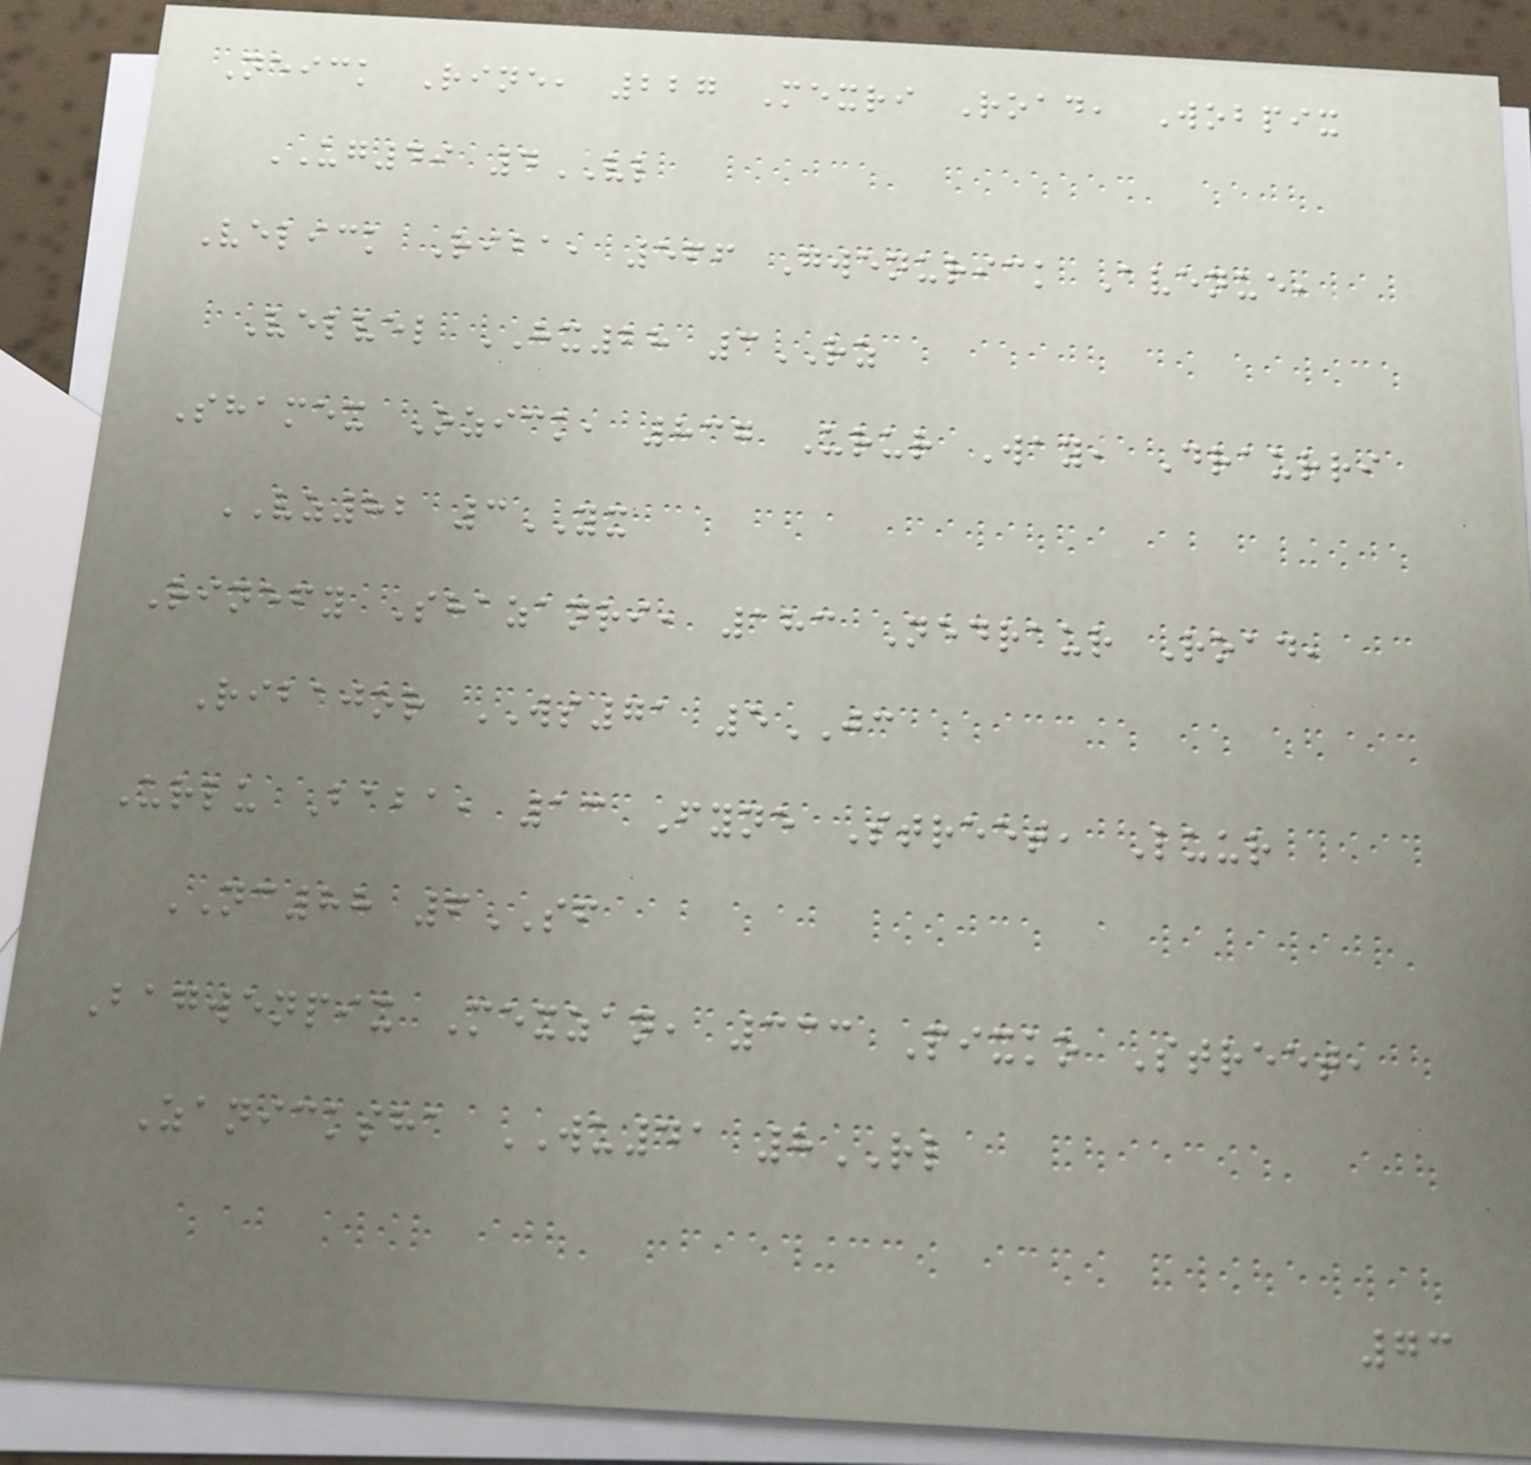Neick Rine, 227 Mexri Road, Wobpix
UG49 4VL
Velick Riba, 566 Gwenurick Avenue,
Velvel HX28 3RZ
Shamex Ozick, 837 Urur Way, Draurri
VZ82 3YX
Rinefy Shazanri, 183 Nedraur Road,
Ribajor WS71 5JC
Urlu Baba, 13 Fyne Street, Luur
NC88 6SF
Bagwenpix Mexzan, 333 Pixko Street,
Zanicksha WU41 8RL
73
